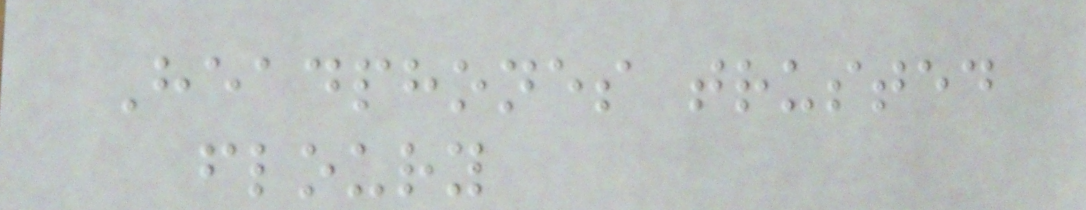Headphones trusted
floury
